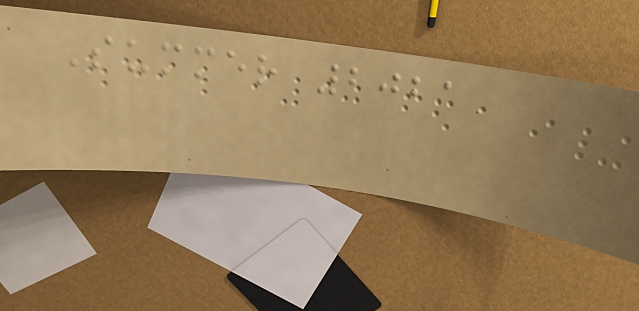Summer 2021
